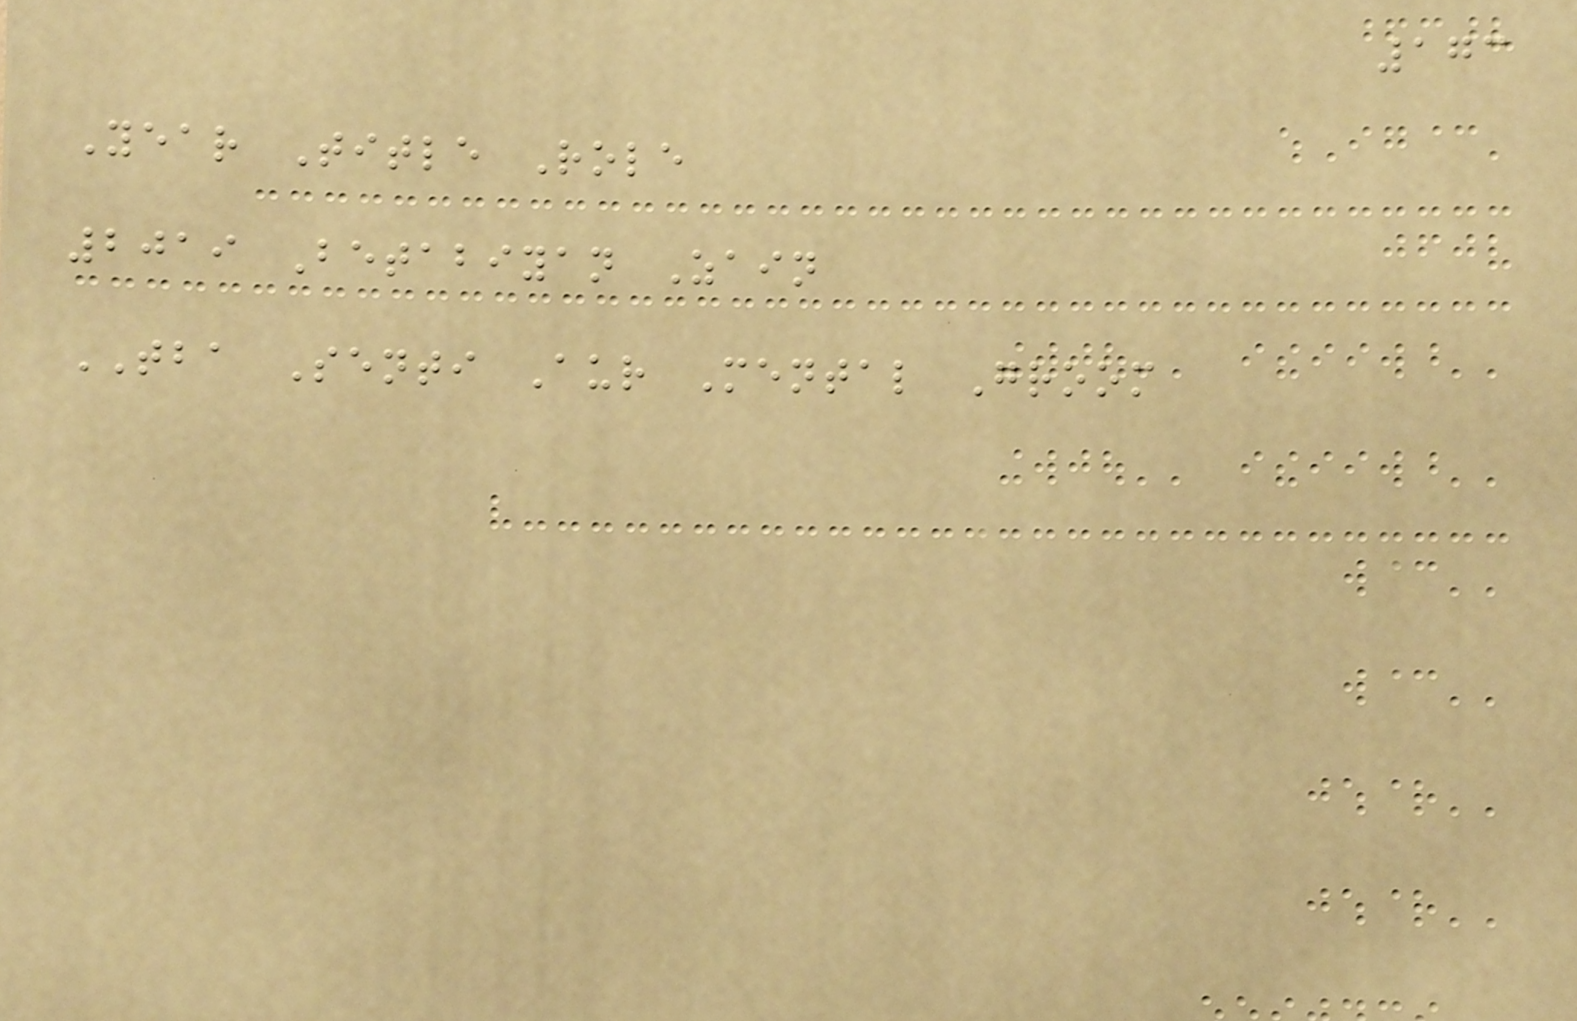173
Year Title Role
2019 Betabiyan Zain
TBA Senti Aur Mental Groom
